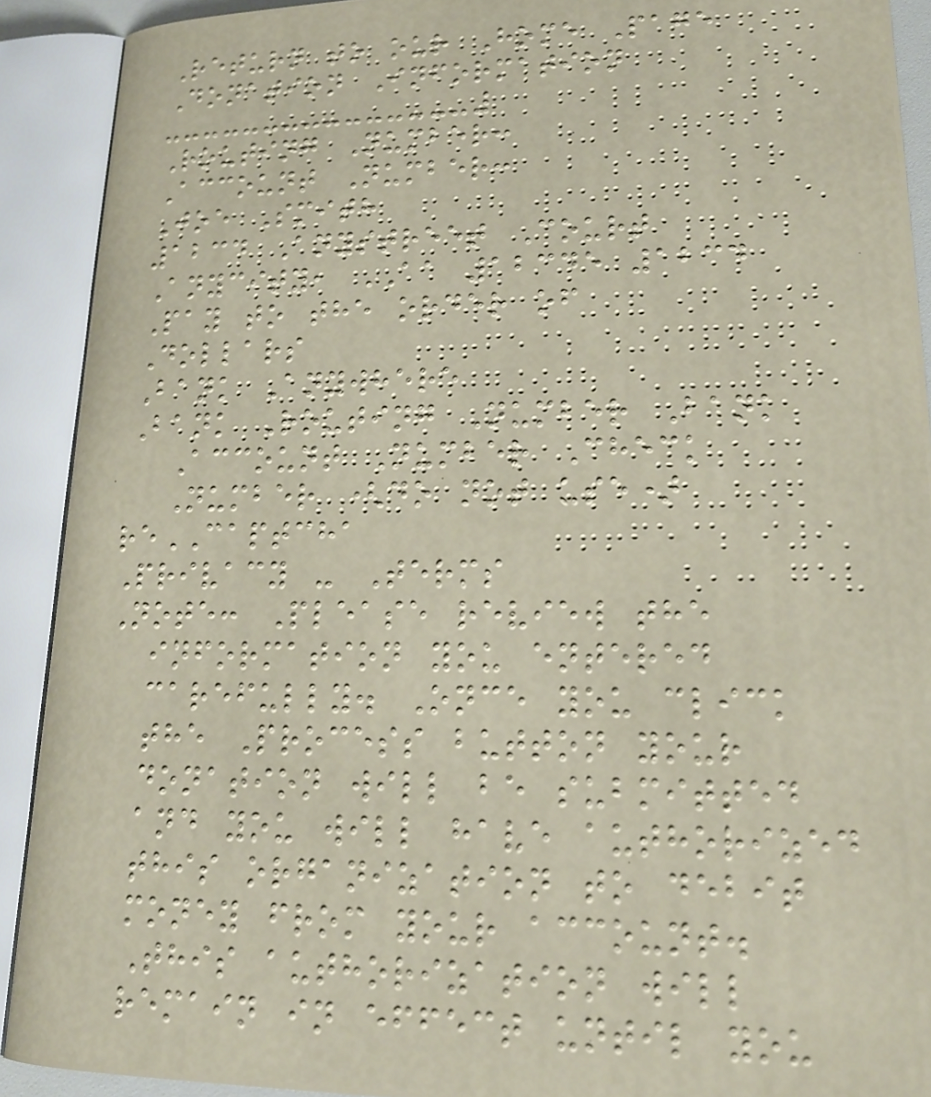Return to our Home Page
Donation Information
Routing Number:
Account Number:
Joe Smith
1234 Anystreet Court
Anycity, AA 12345 1234
Pay to the order of
Dollars
Bank Anywhere
Bank Routing Number Bank
Account Number Check
Number (do not use)
reCAPTCHA
Privacy - Terms
Note: Please review the
information you entered
carefully. Once you click
the Process button your
donation will be submitted
and you will have authorized
this organization to debit
money from your account.
This authorization will
remain in effect until you
